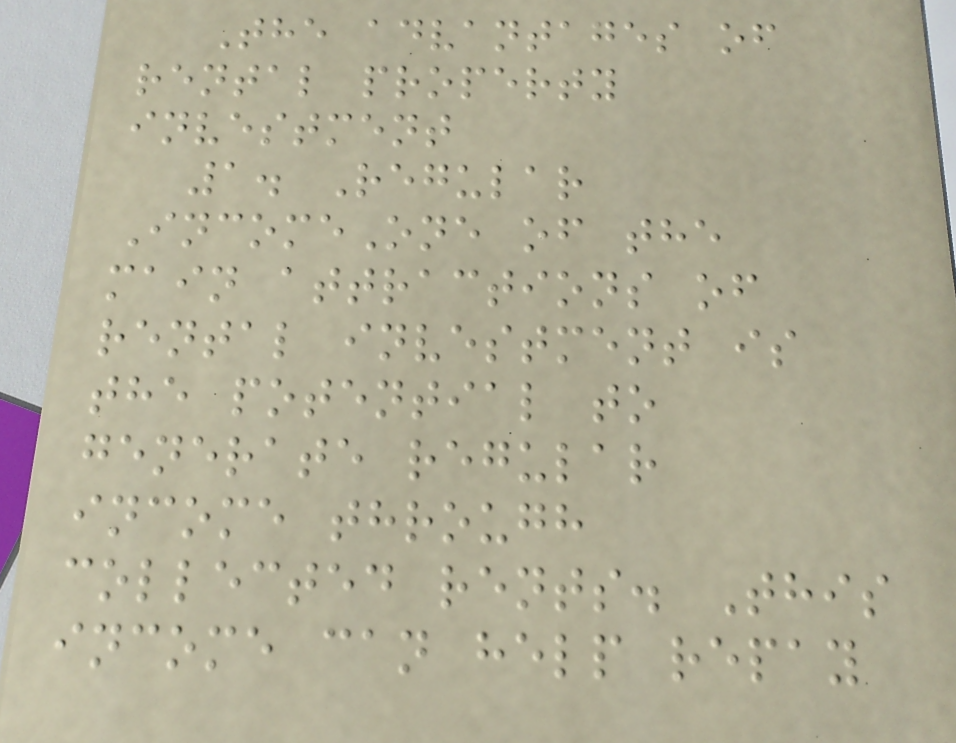The advantages of
rental property
investment
1. Regular
IncomeOne of the
main attractions of
rental investment is
the potential to
generate regular
income through
collected rents. This
income can help repay
